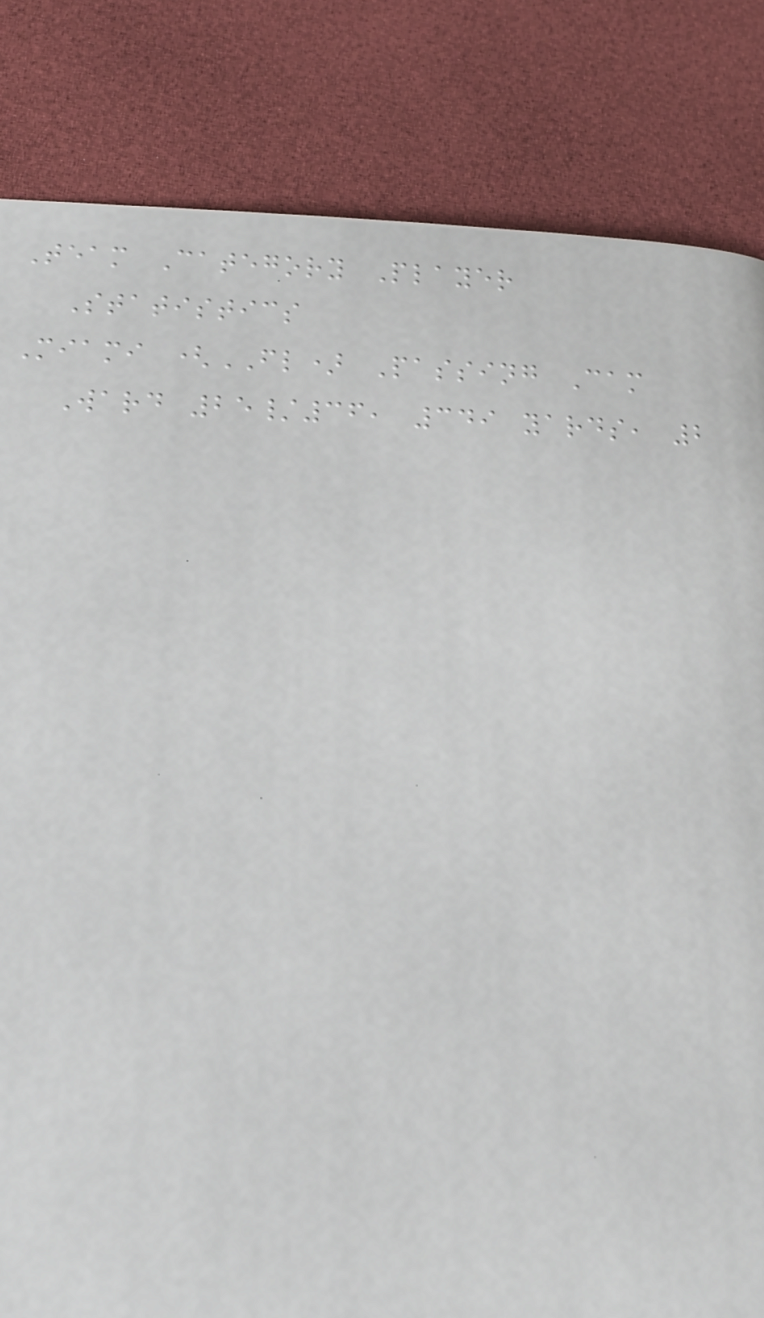Team Category Player
Statistics
Miami (FL) Passing Cam
Ward 25/36, 349 yards, 2
